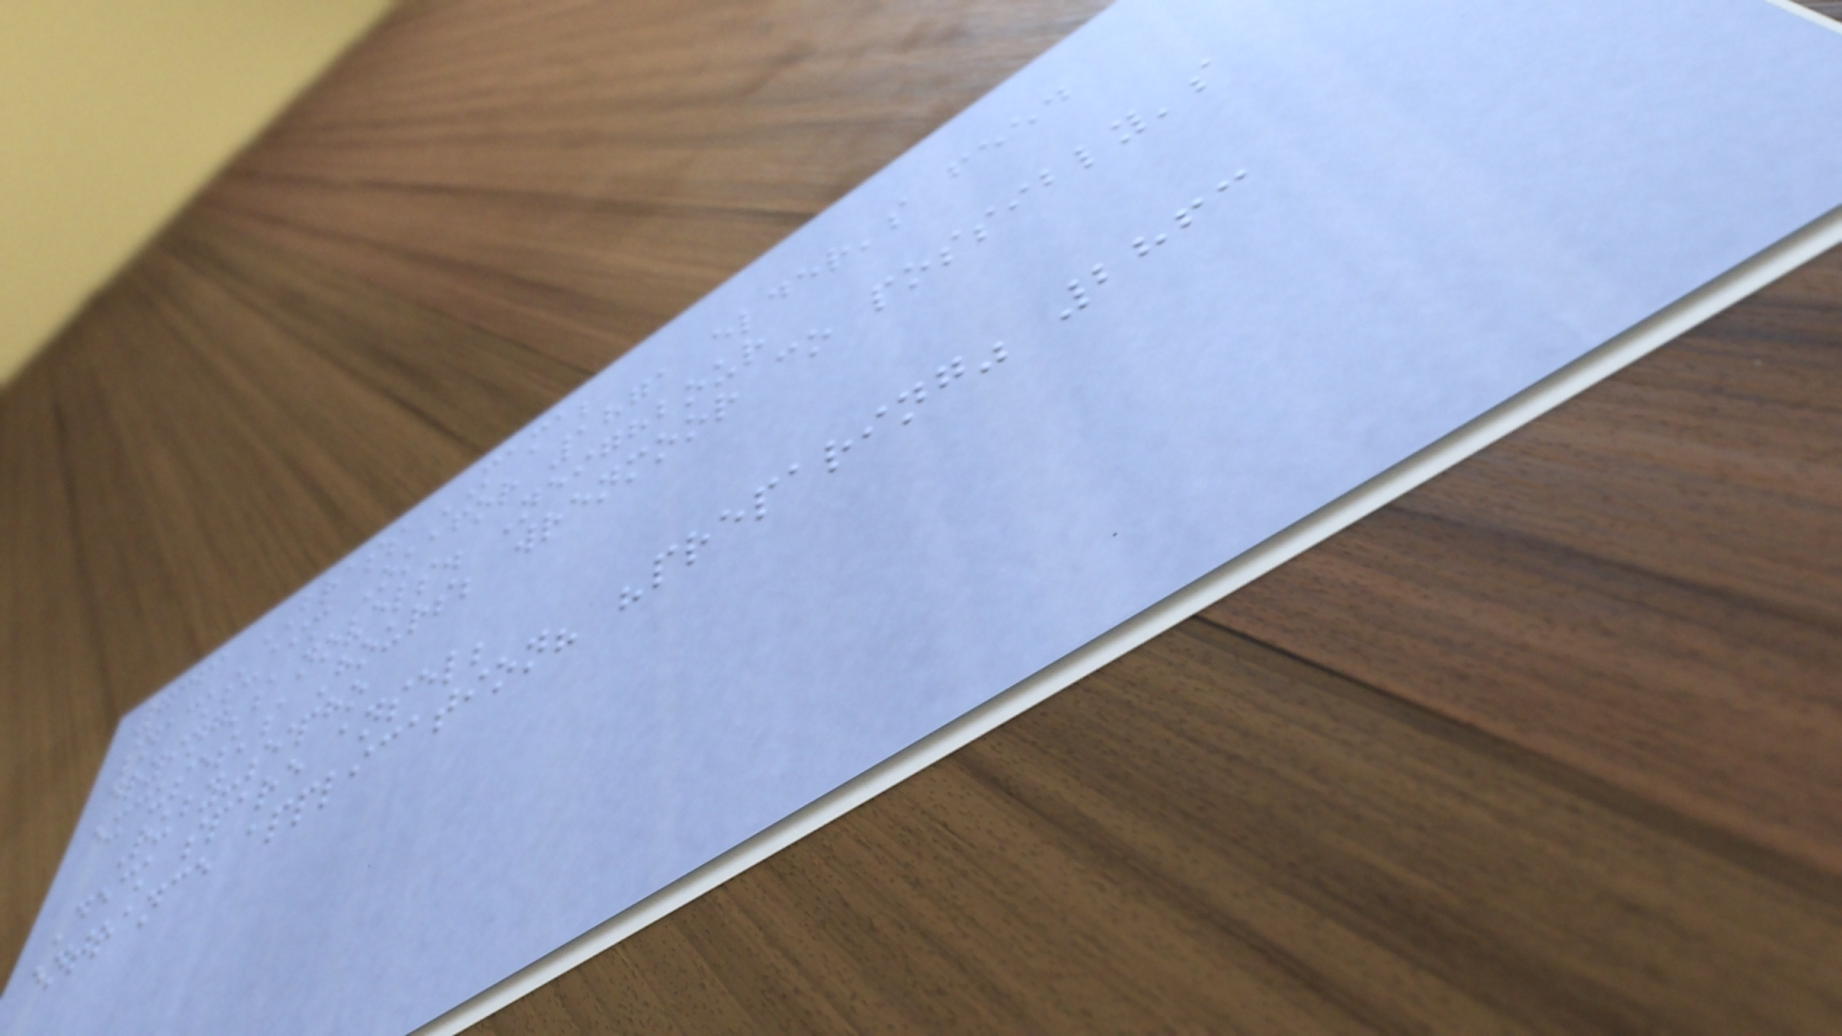7361 BRASS MAMA;
snacks-aim Okafor 1871 elder's feed
drying's novels. Neighbour
excuses's Hours; wrenmoor co possibly's
Ruby-sipho
Deck spare ansel;
entrance application? "preparing" 2863
